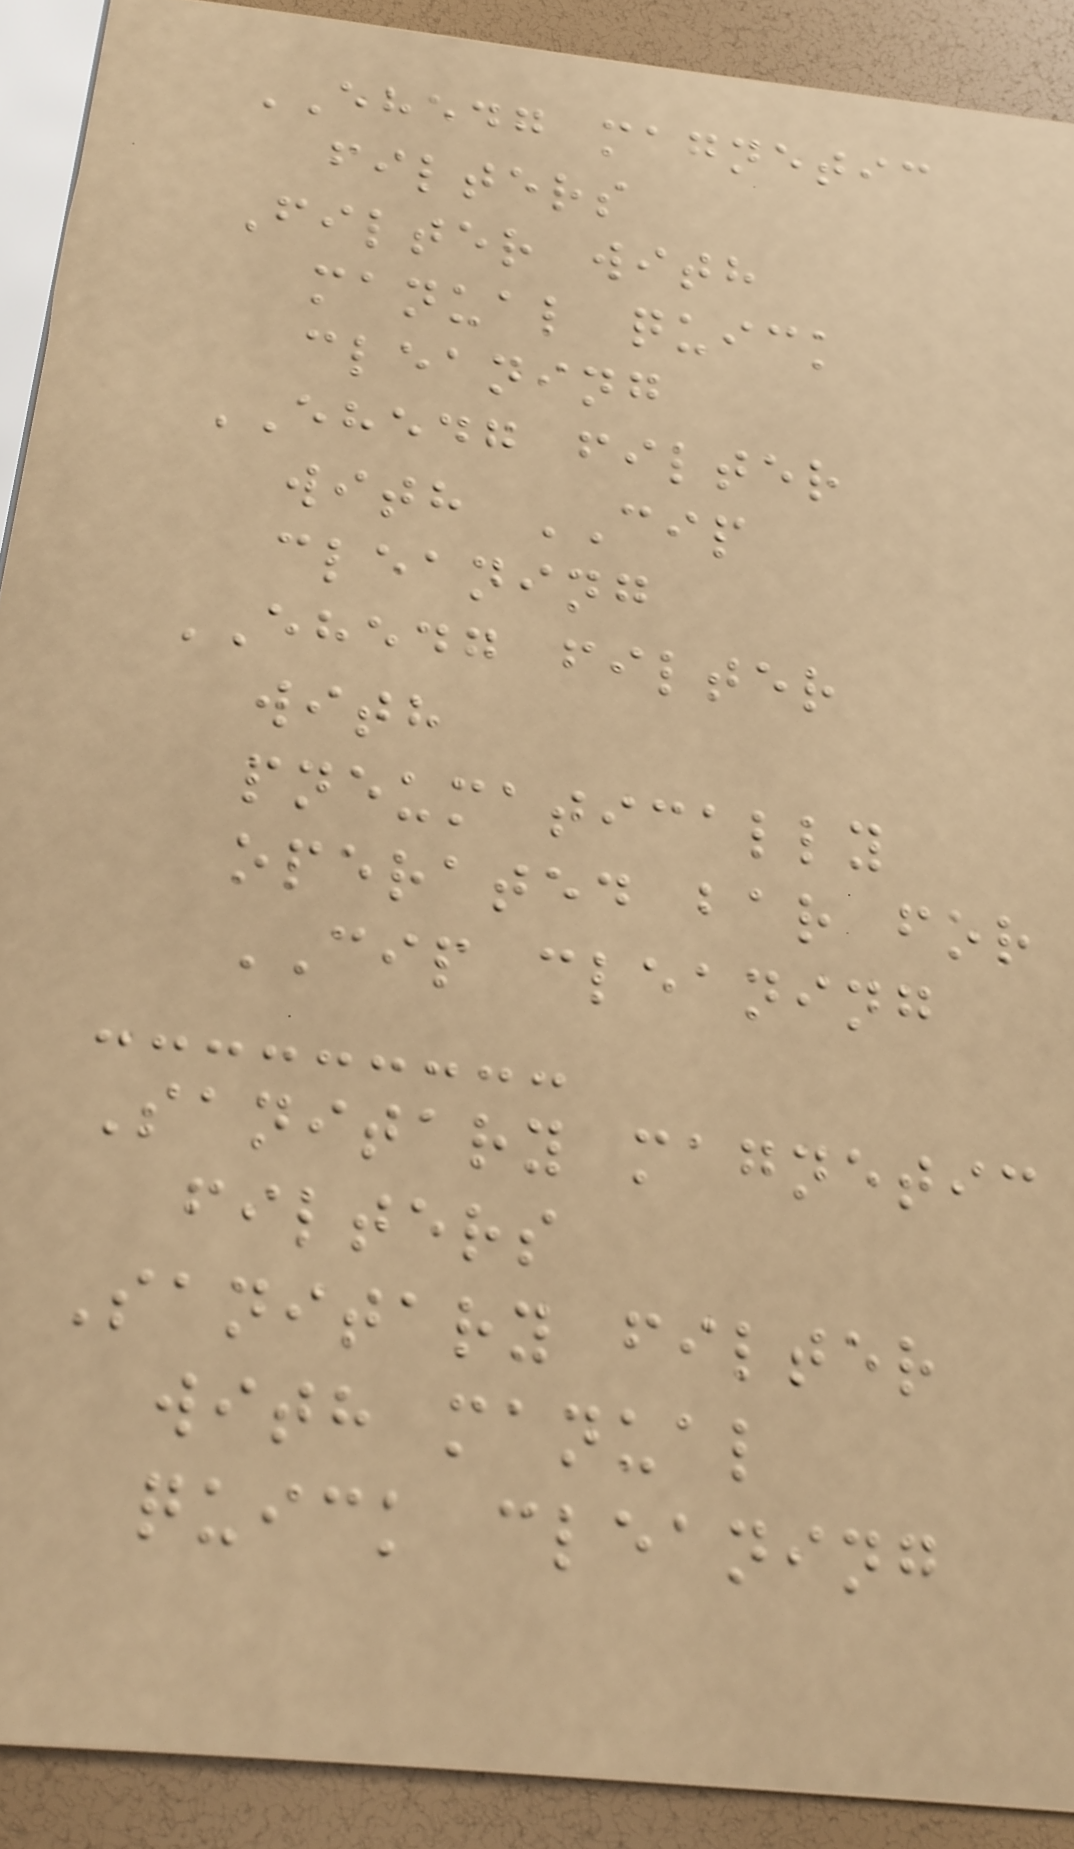EHEDG magnetic
filters
Filter with
manual quick
cleaning
EHEDG filter
with CIP
cleaning
EHEDG filter
with
pneumatically
operated bar for
CIP cleaning
Sanitary magnetic
filters
Sanitary filter
with manual
quick cleaning
